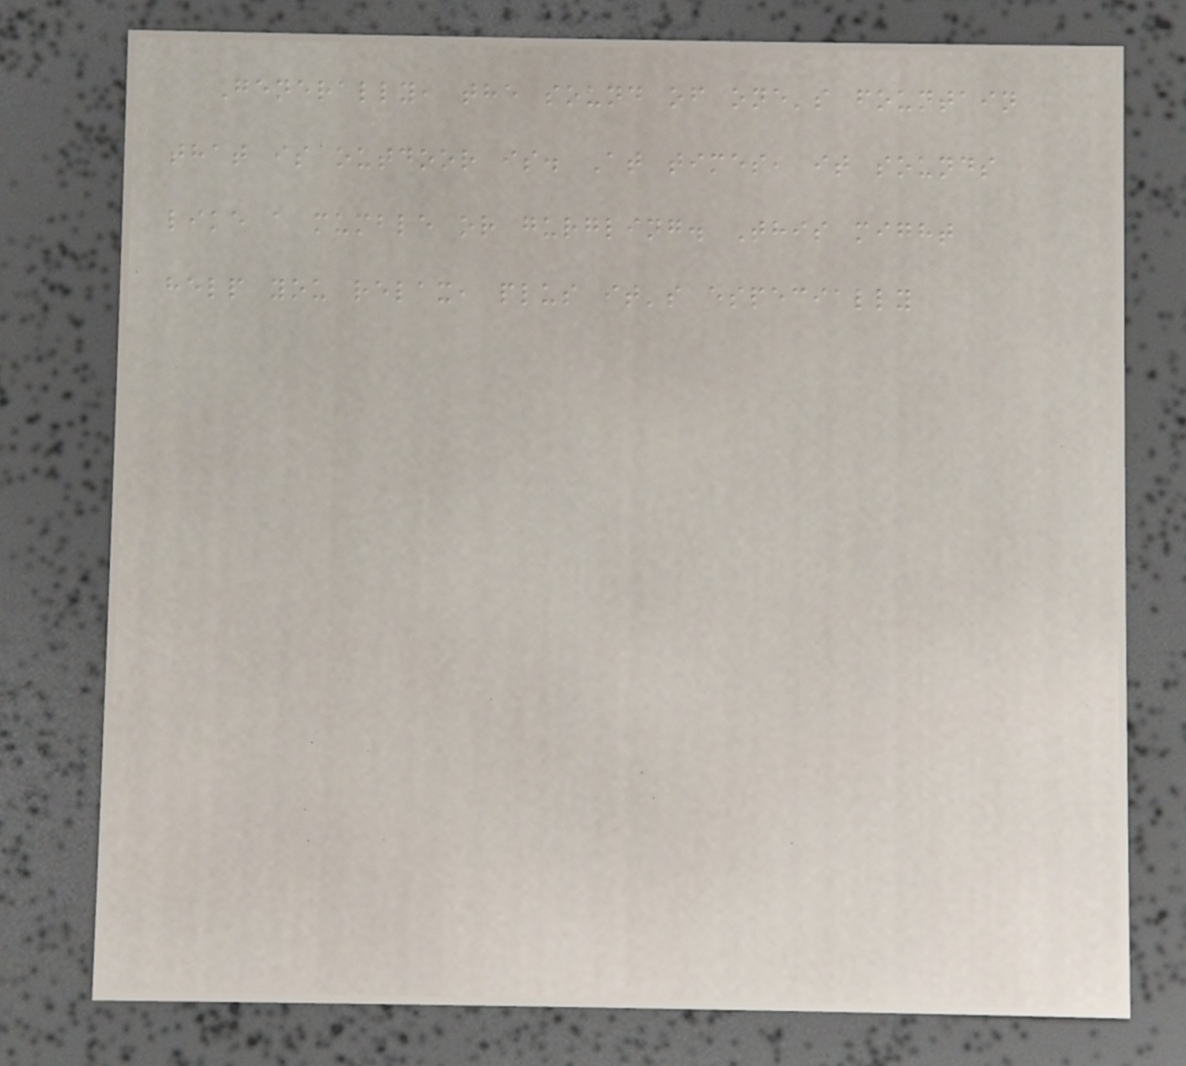Generally, the sound of one's fountain
that is outdoor is. At times, it sounds
like a mumble or gurgling. This might
help you relax, plus it's especially
